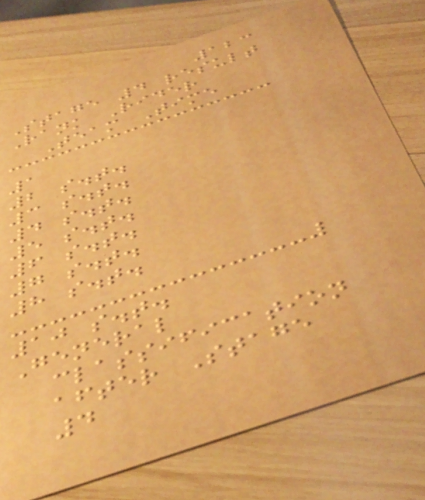123
Stage 4 result
Rank Rider
Team Time
1
2 s.t.
3 s.t.
4 s.t.
5 s.t.
6 s.t.
7 s.t.
8 s.t.
10 s.t.
General
classification
after Stage
4
